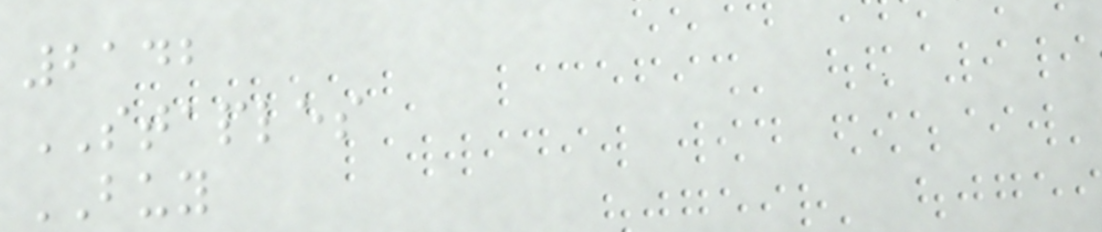2142
STAPLES
BUY
